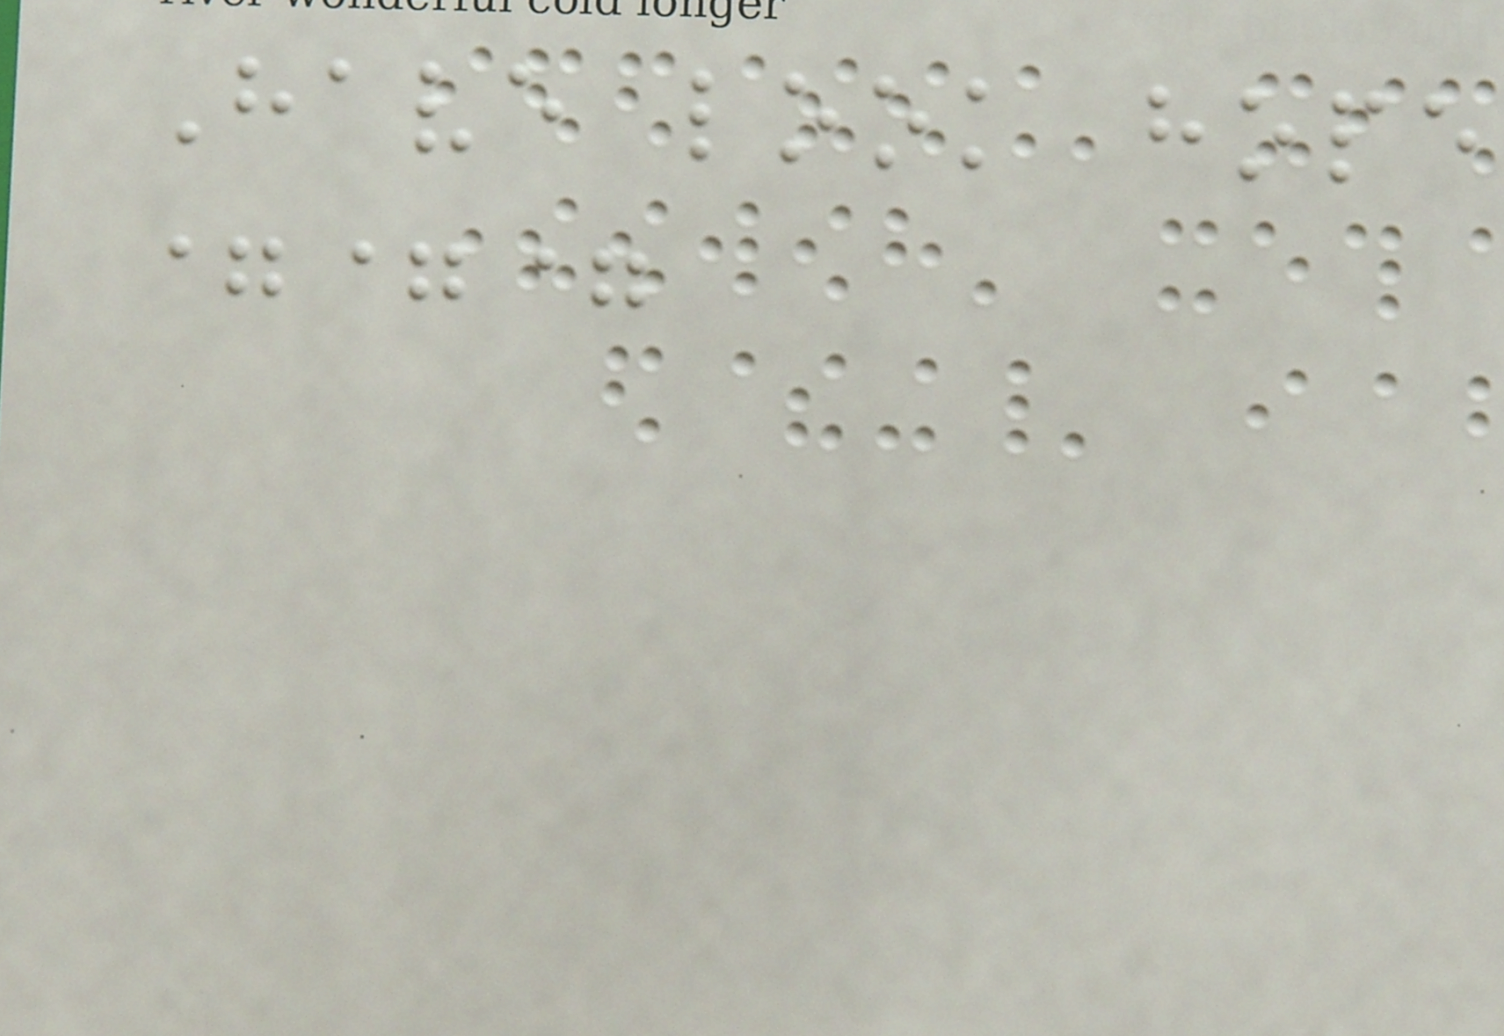Have look hope
===
